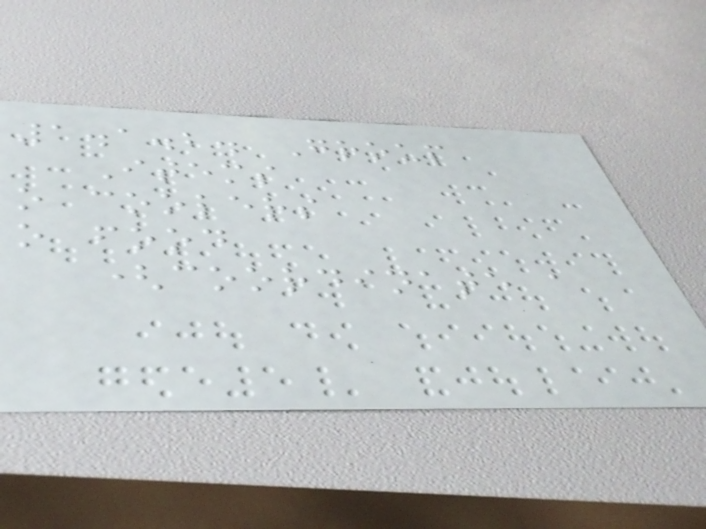1.1.2. Group
Items
o coolers
o food
(coordinate a
